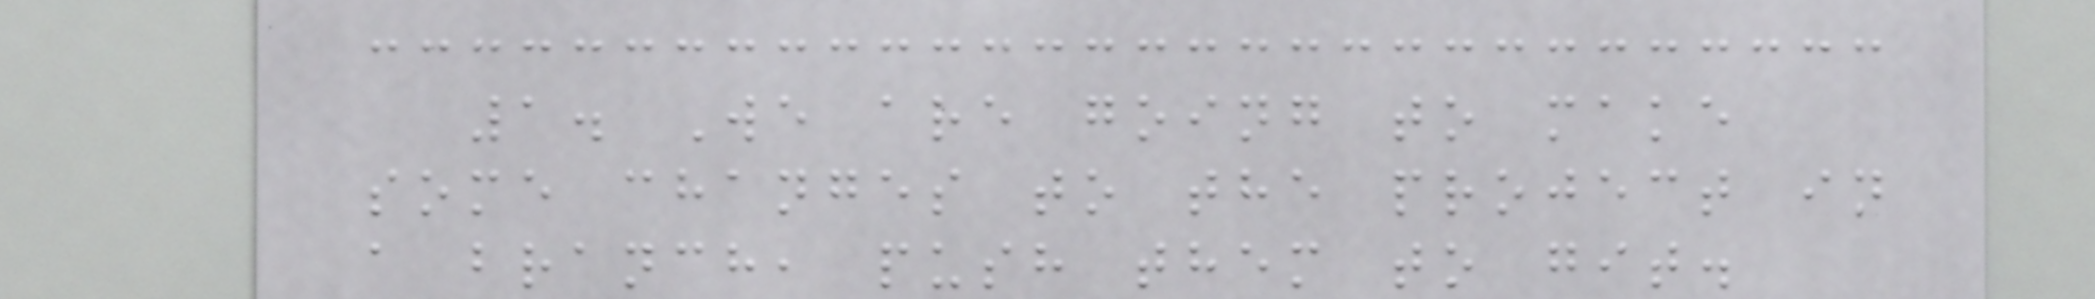1. We are going to make
some changes to the project in
a branch, push them to git.
